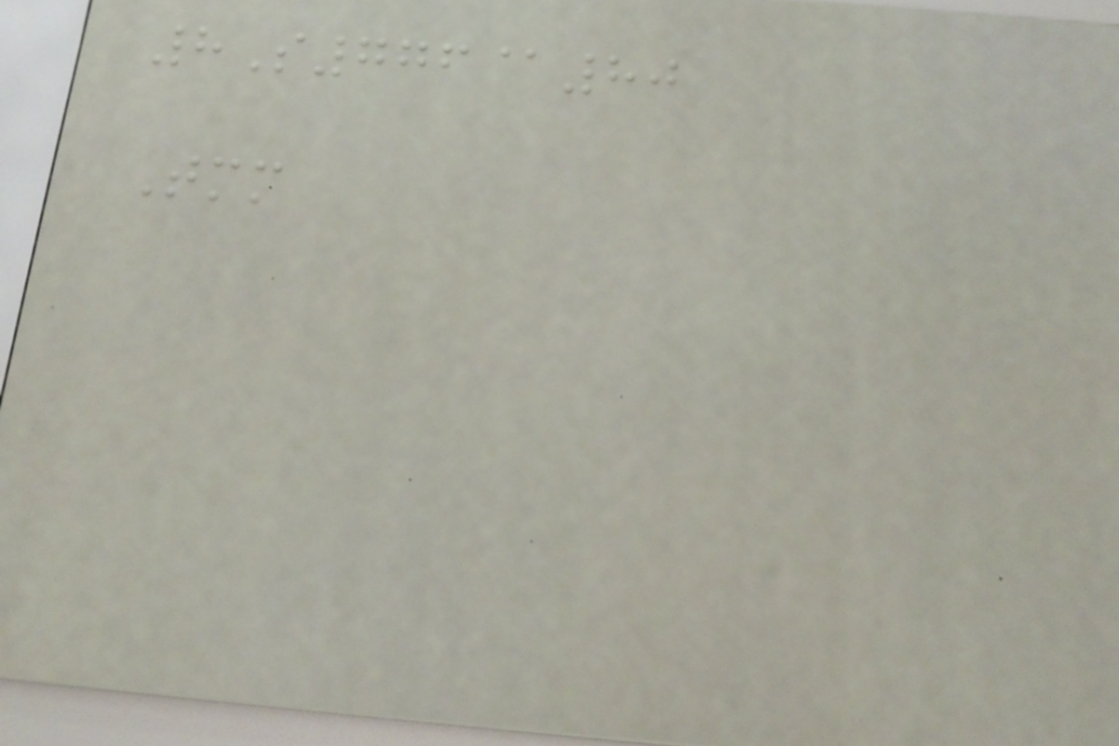8S776@80
Tmm
